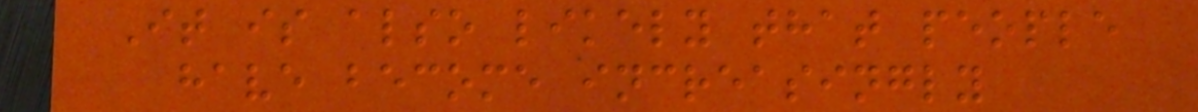It is also likely that people
have become increasingly
